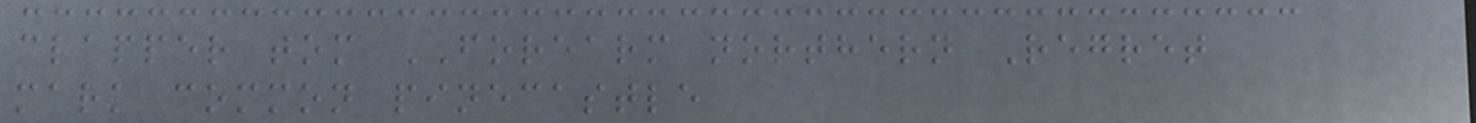clapper tom FOREARM northern Regret
mark common pinecastle
